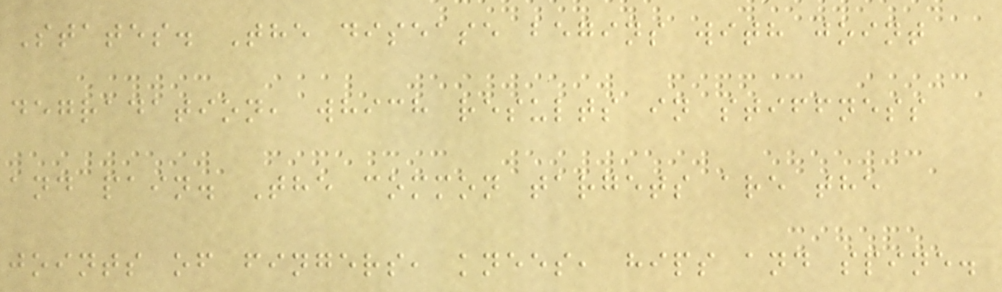States. The disease begins with joint
degradation, which results in stiffness
and pain. The common targets are the
joints of fingers, knees, hips and spine.
